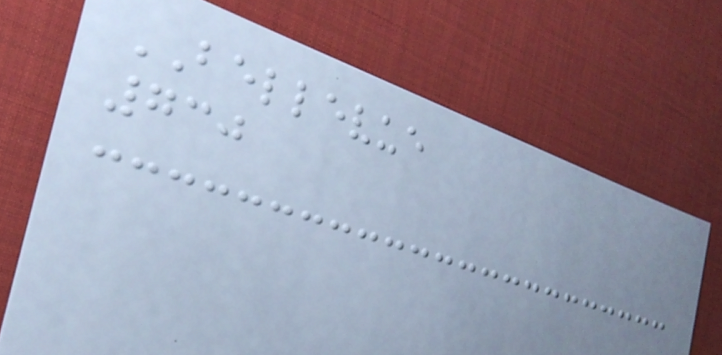BELLEVUE
730
